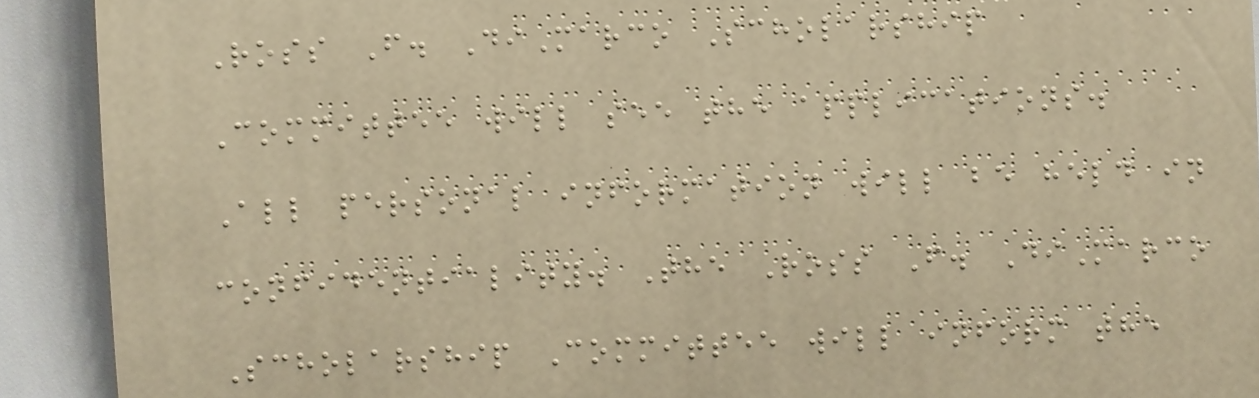Ross F. DiMarco Scholarship
Committee will see the applications.
All personal information will be held in
confidentiality. The Ross F. DiMarco
Scholarship Committee will inform the
